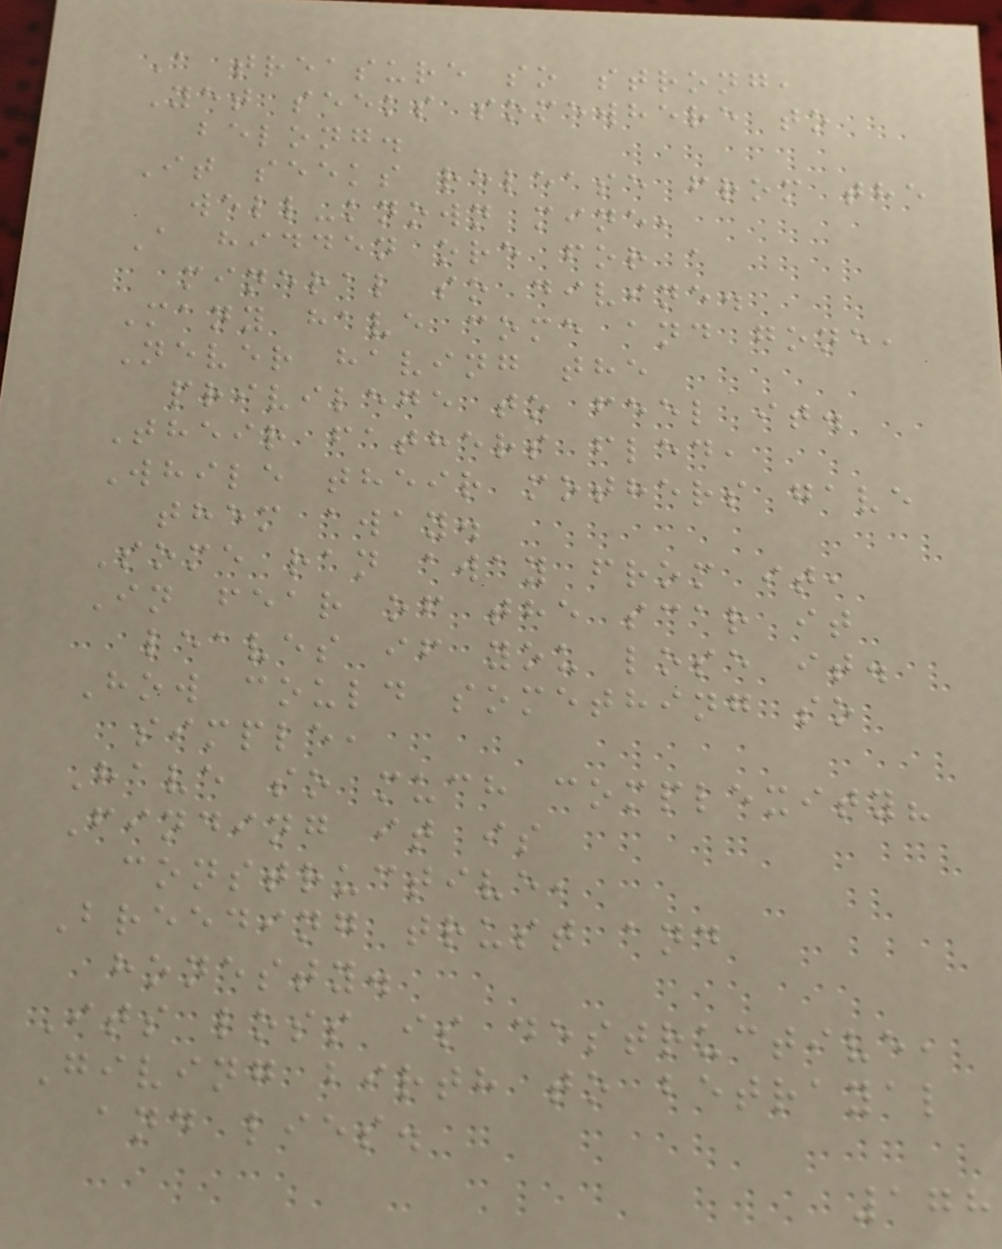A treasure so strong,
Yet seeks somewhere to
belong.
It seeks release from the
well-known mine,
A hidden ore for a
mineral so divine.
Many have come and gone,
Never having the
privilege to feel it.
Their fathers fled,
While their mothers gave
them away.
Some ran away from it,
In fear of the scar it
leaves if you lose it.
How could something so
simple,
Have so much complexity?
Finding it is
constructive,
Breeding trust and
honesty.
Its loss is destructive,
Giving birth to betrayal
and lies.
178
